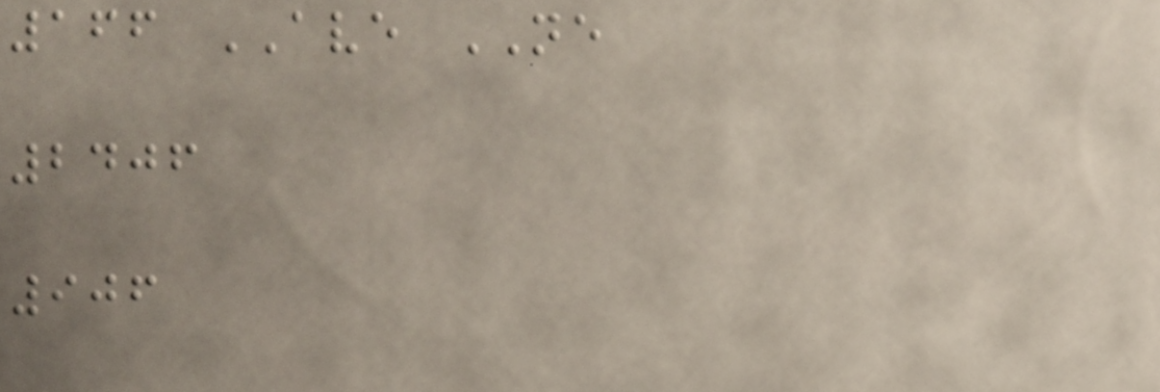166 AVE NE
2406
906
